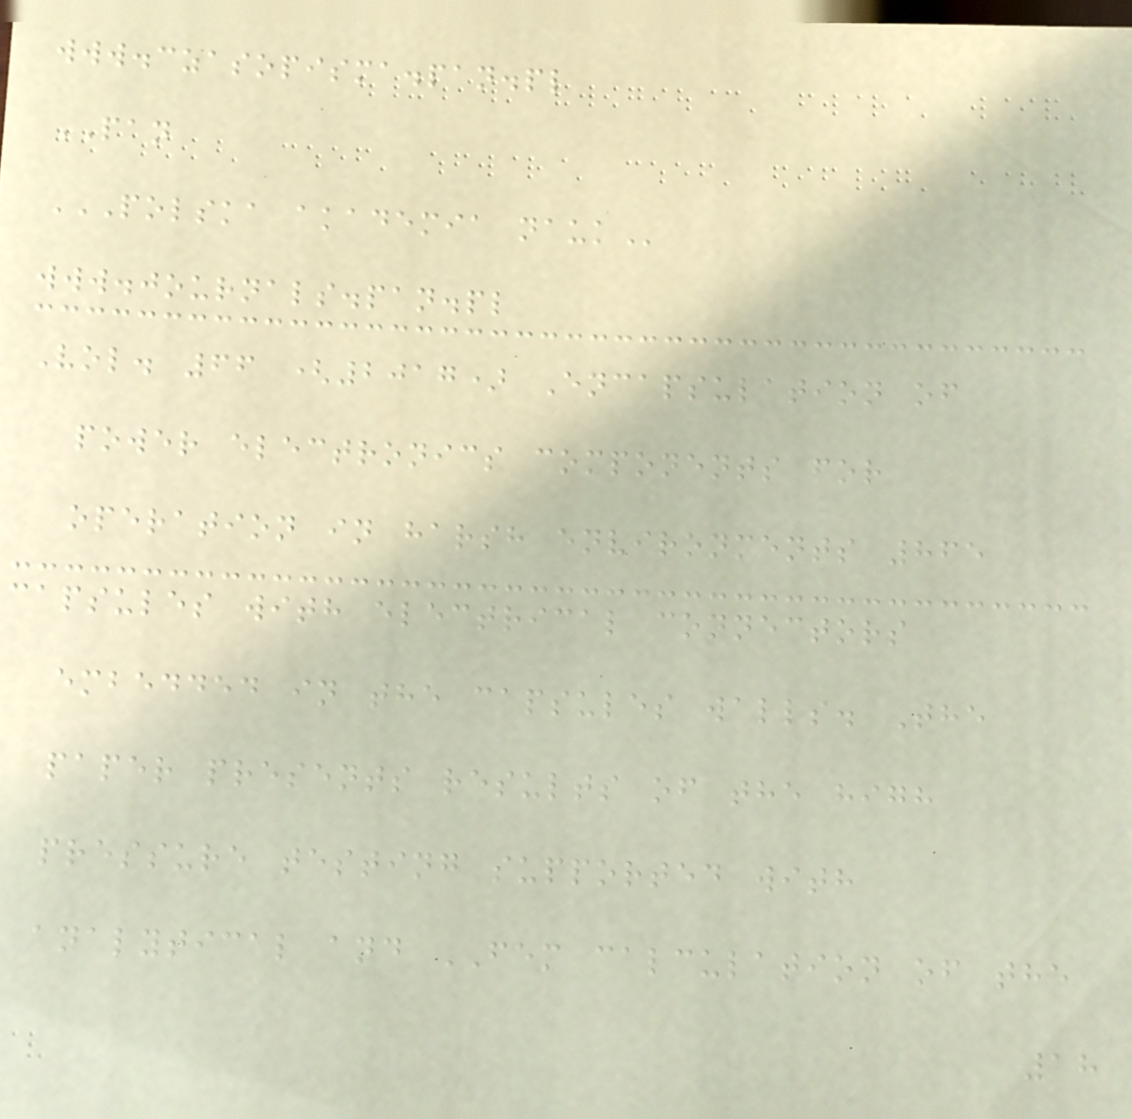www.czasopisma.pan.pl
PAN
POLSKA AKADEMIA NAUK
www.journals.pan.pl
Vol. 66 (2017) Encapsulation of
power electronics components for
operation in harsh environments 865
capsules with electrical connectors
embedded in the capsules walls. The
paper presents results of the high
pressure testing supported with
analytical and FEM calculation of the
18
